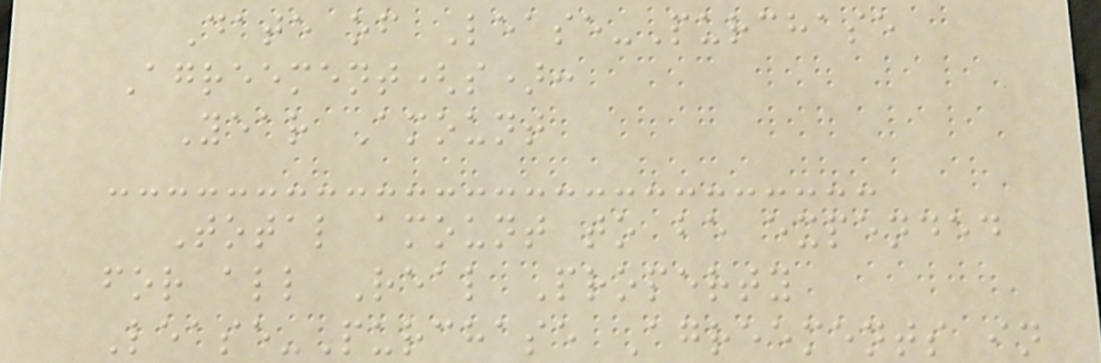Date of Lease-Purchase
Agreement(s):
Year Amount
Total amount to be expended
for all Real Property
Lease-Purchase Agreements in
